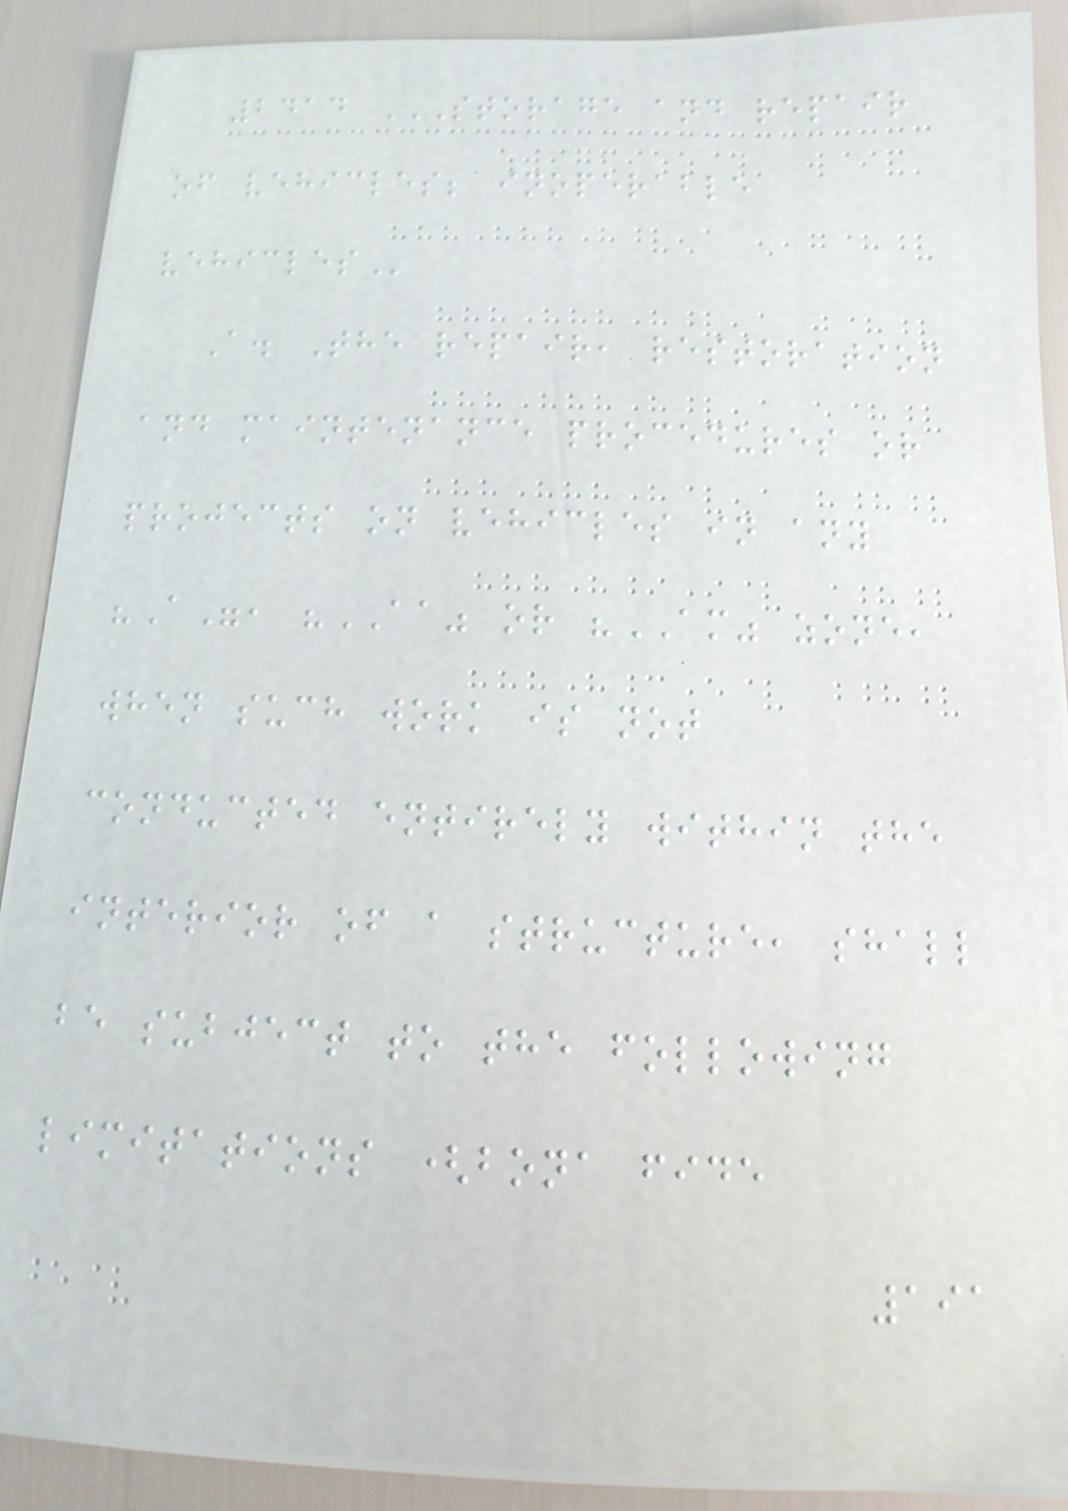2414 STORAGE AND REPAIR
OF VEHICLES; INOPERABLE
VEHICLES
A. The repair, restoration
and maintenance procedures or
projects on vehicles in any
"A", "AA" or "AM" zone,
when such work is not
conducted entirely within the
interior of a structure, shall
be subject to the following
limitations (bona fide
191
